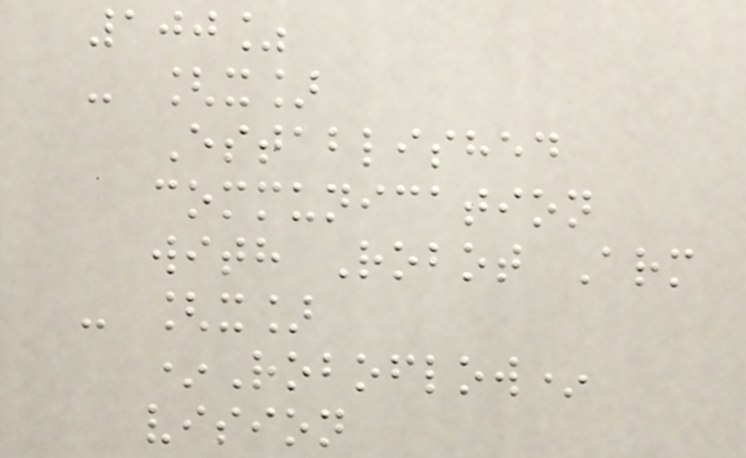100%
- [x]
Established
communication
with Robot Arm
- [x]
*Roboflow*
vision
